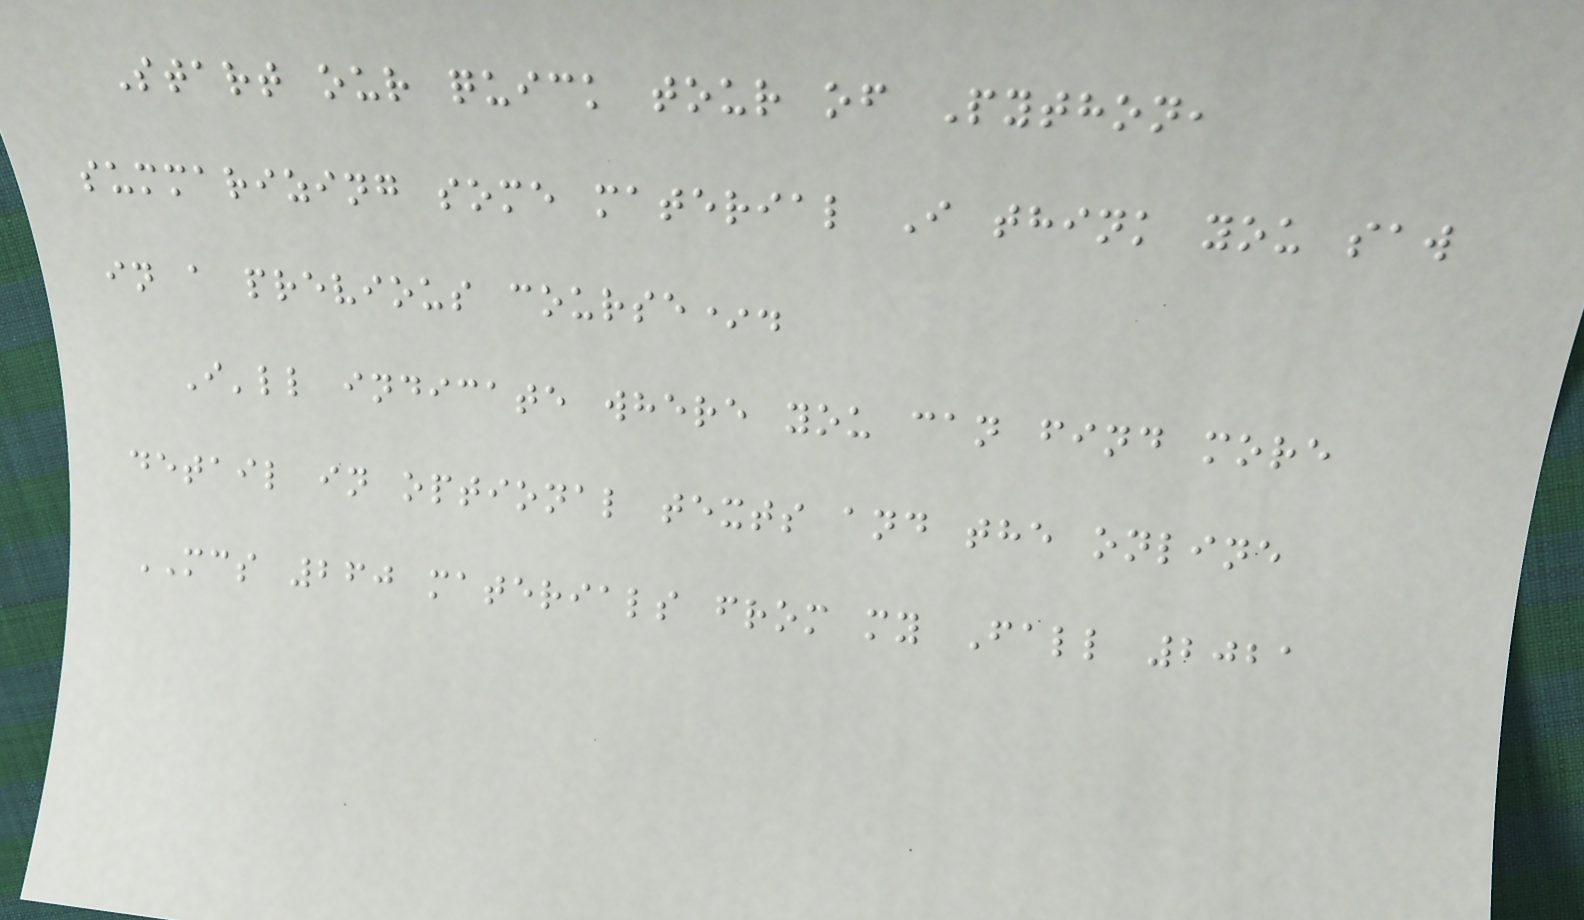Start our quick tour of Python,
summarizing some material I think you saw
in a previous course*.
I'll indicate where you can find more
detail in optional texts and the online
MCS 260 materials from my Fall 2021
